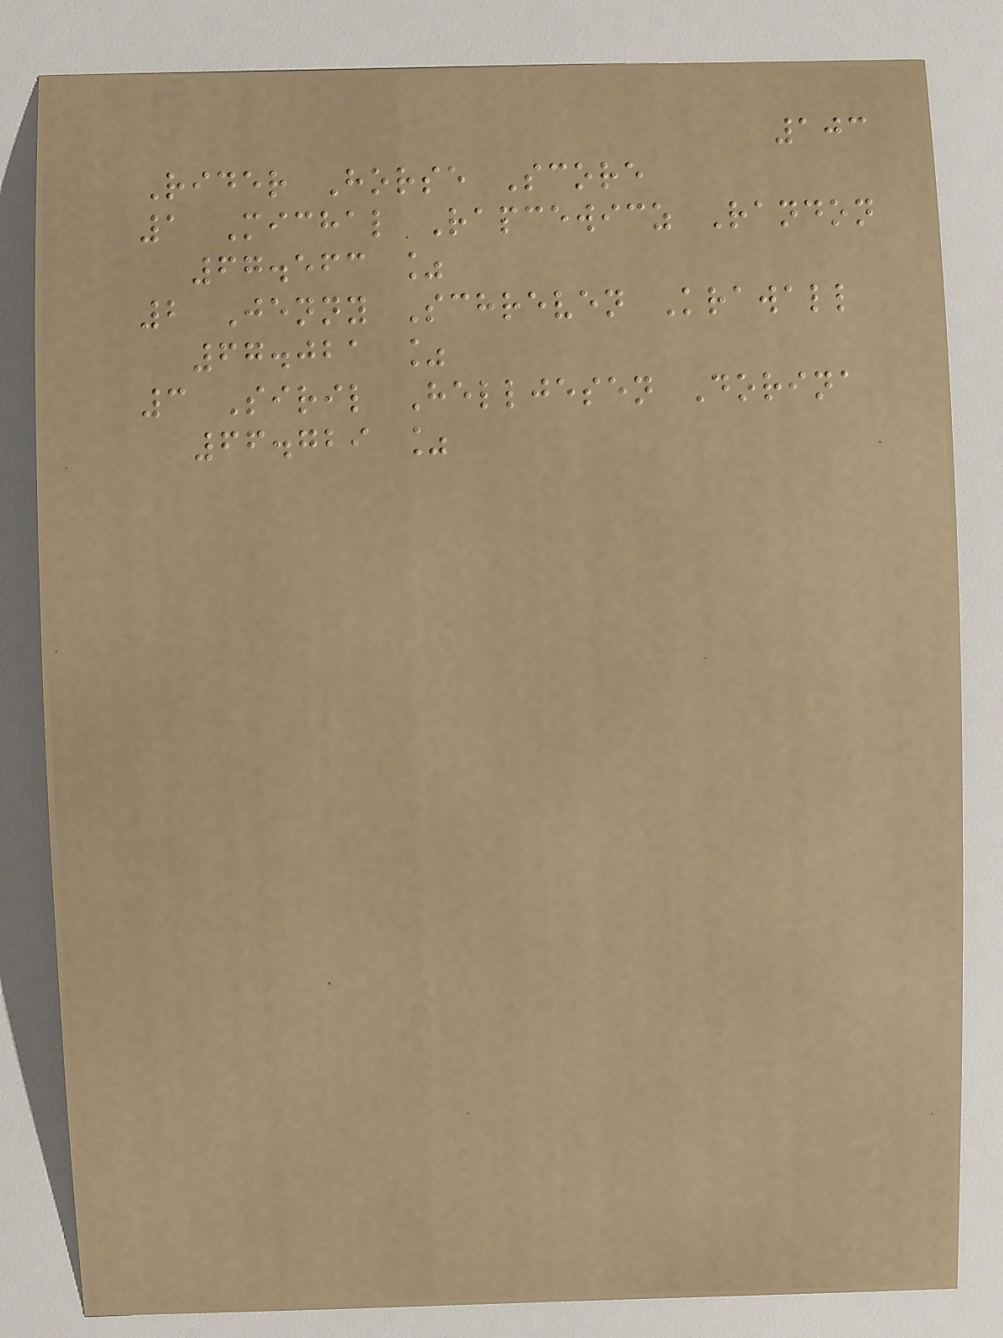103
Rider Horse Score
1 Michal Rapcewicz Randon
67.563 %
2 Jenny Schreven Krawall
67.021 %
3 Siril Helljesen Dorina
66.729 %
